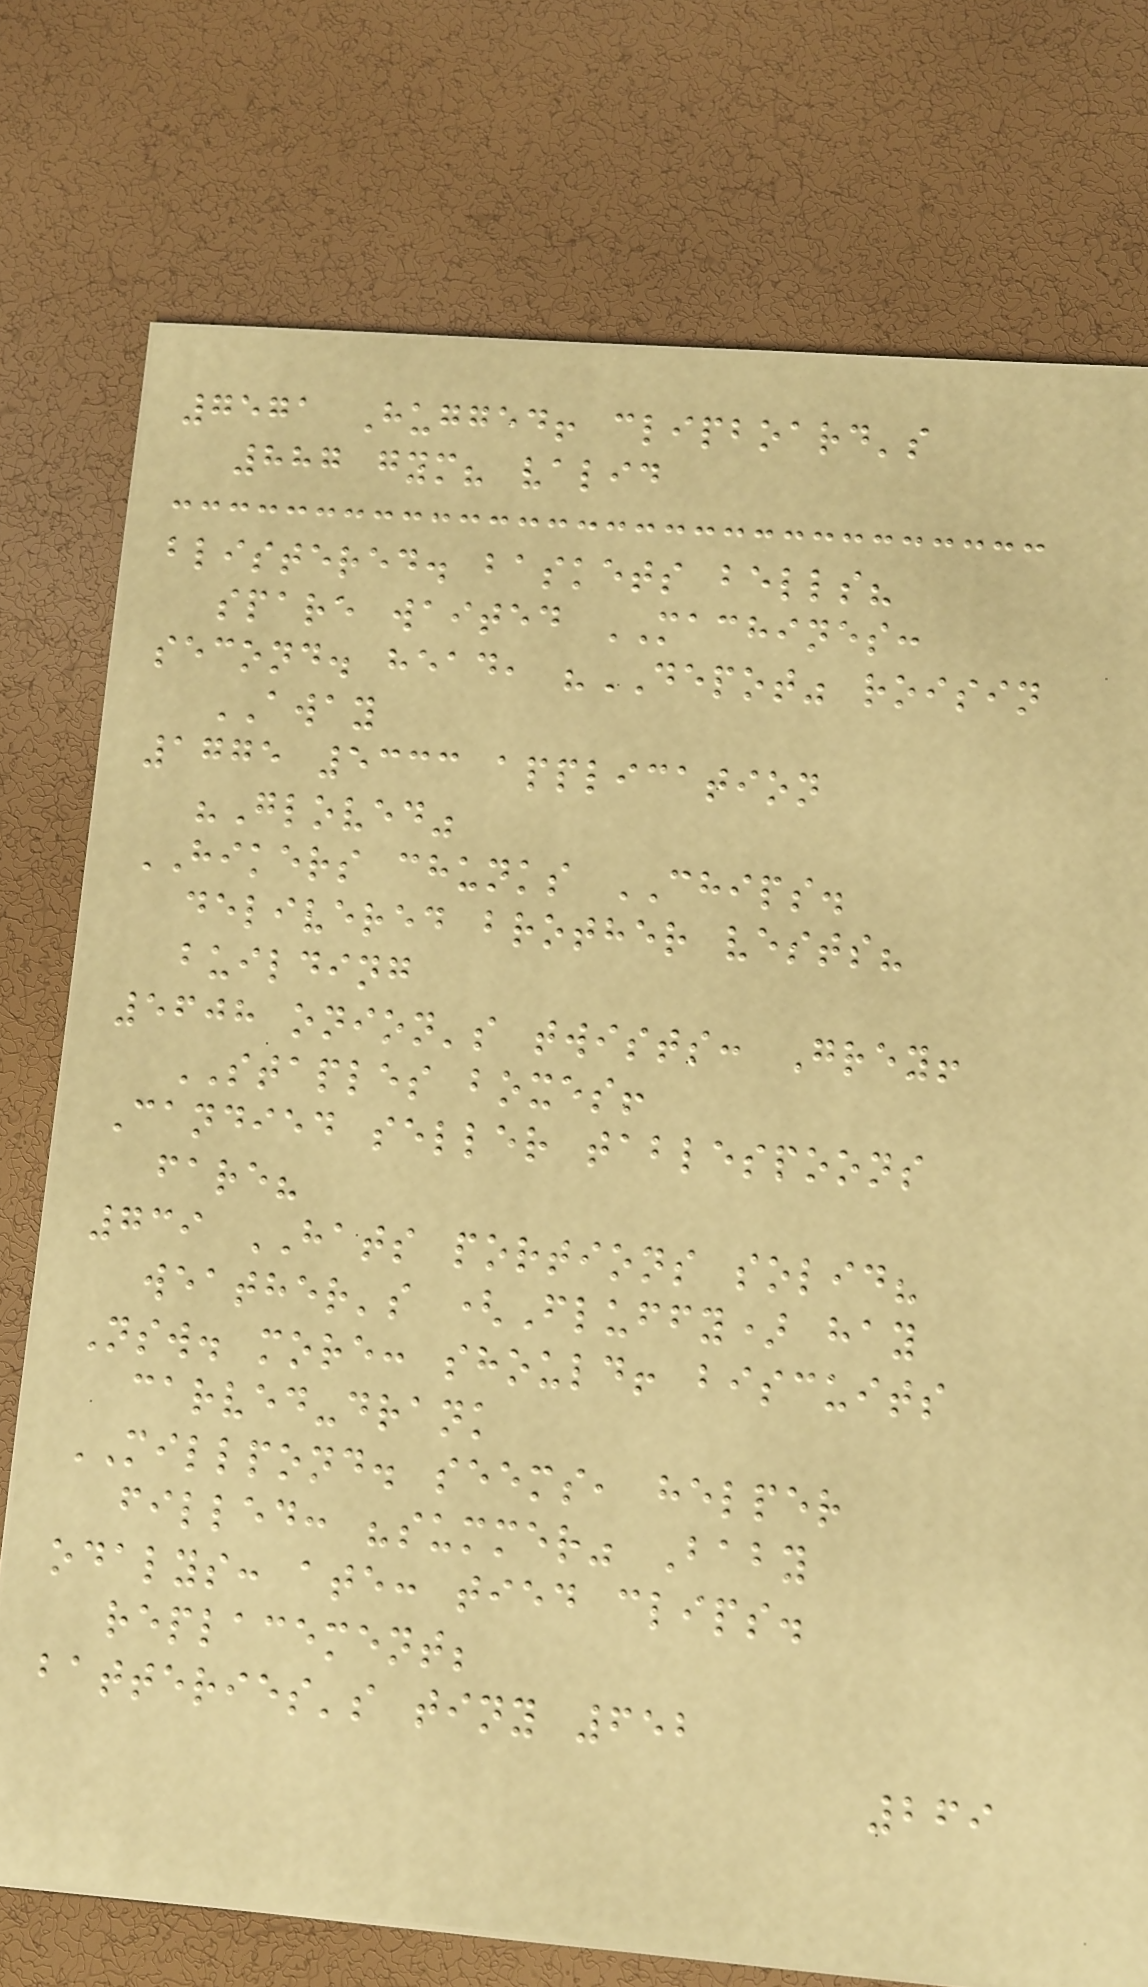7571 Hugged! clipboard's
887 gym? valid
blistered. baskets bells?
spare waited MACHINES:
second. head, "DEPOT" roisin
AWAY
1775 5333 application
"Gloved"
HIKERS chunks CHIPS.
delivered brother vests?
building
5608 onion's twists: Grey!
STAPLES boxes!
Candied seller tablespoons
fare?
739 HATS portions solid?
weather's (Fluffy) hay
Nsw. more: should! biscuits
carved-drank
MILLPOND. seems, helper
filled: "summer" Baby
odalys: ate: tied clips.
replacement;
batteries's tiny 652
269
